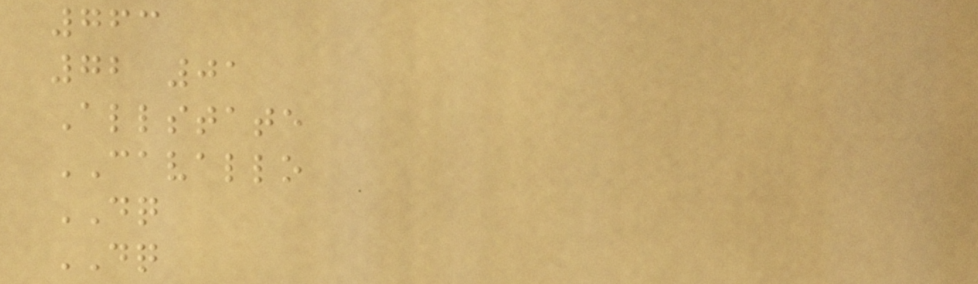763
72 01
Allstate
CAVALLO
DQ
DQ
